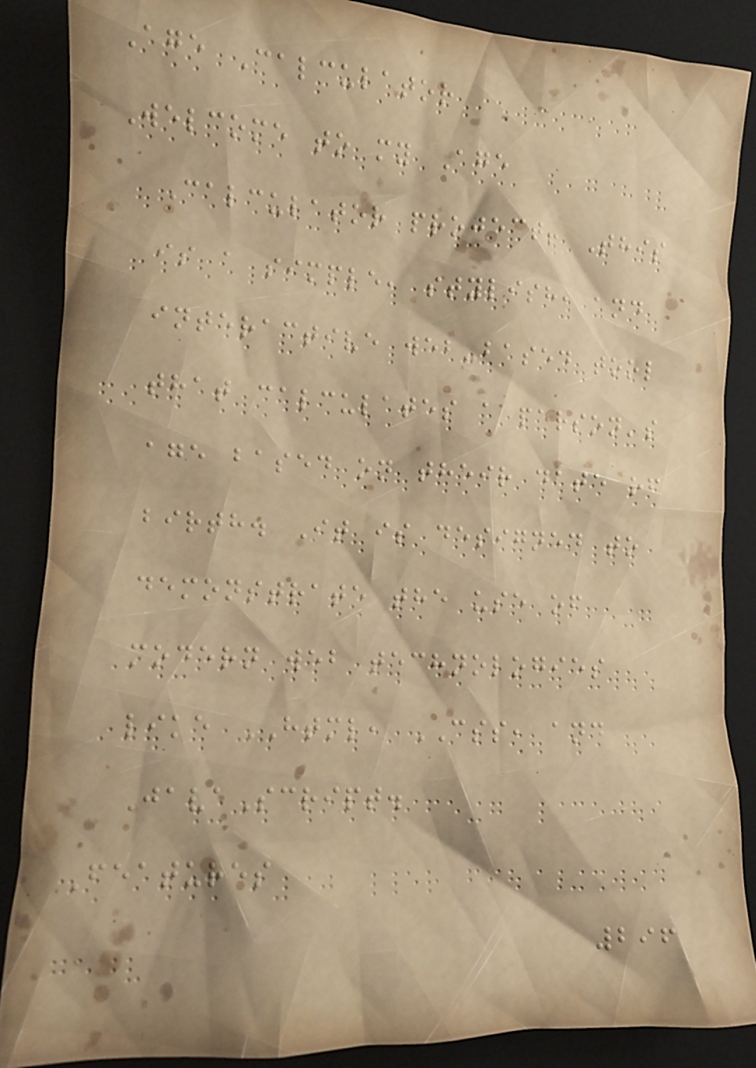Age Calculator
Welcome to my Age
Calculator project! This
is a simple, stylish, and
interactive web-based tool
that calculates a person's
age based on their date of
birth. It is designed to
demonstrate the use of
modern web technologies
like HTML, CSS, and
JavaScript.
Features
296
